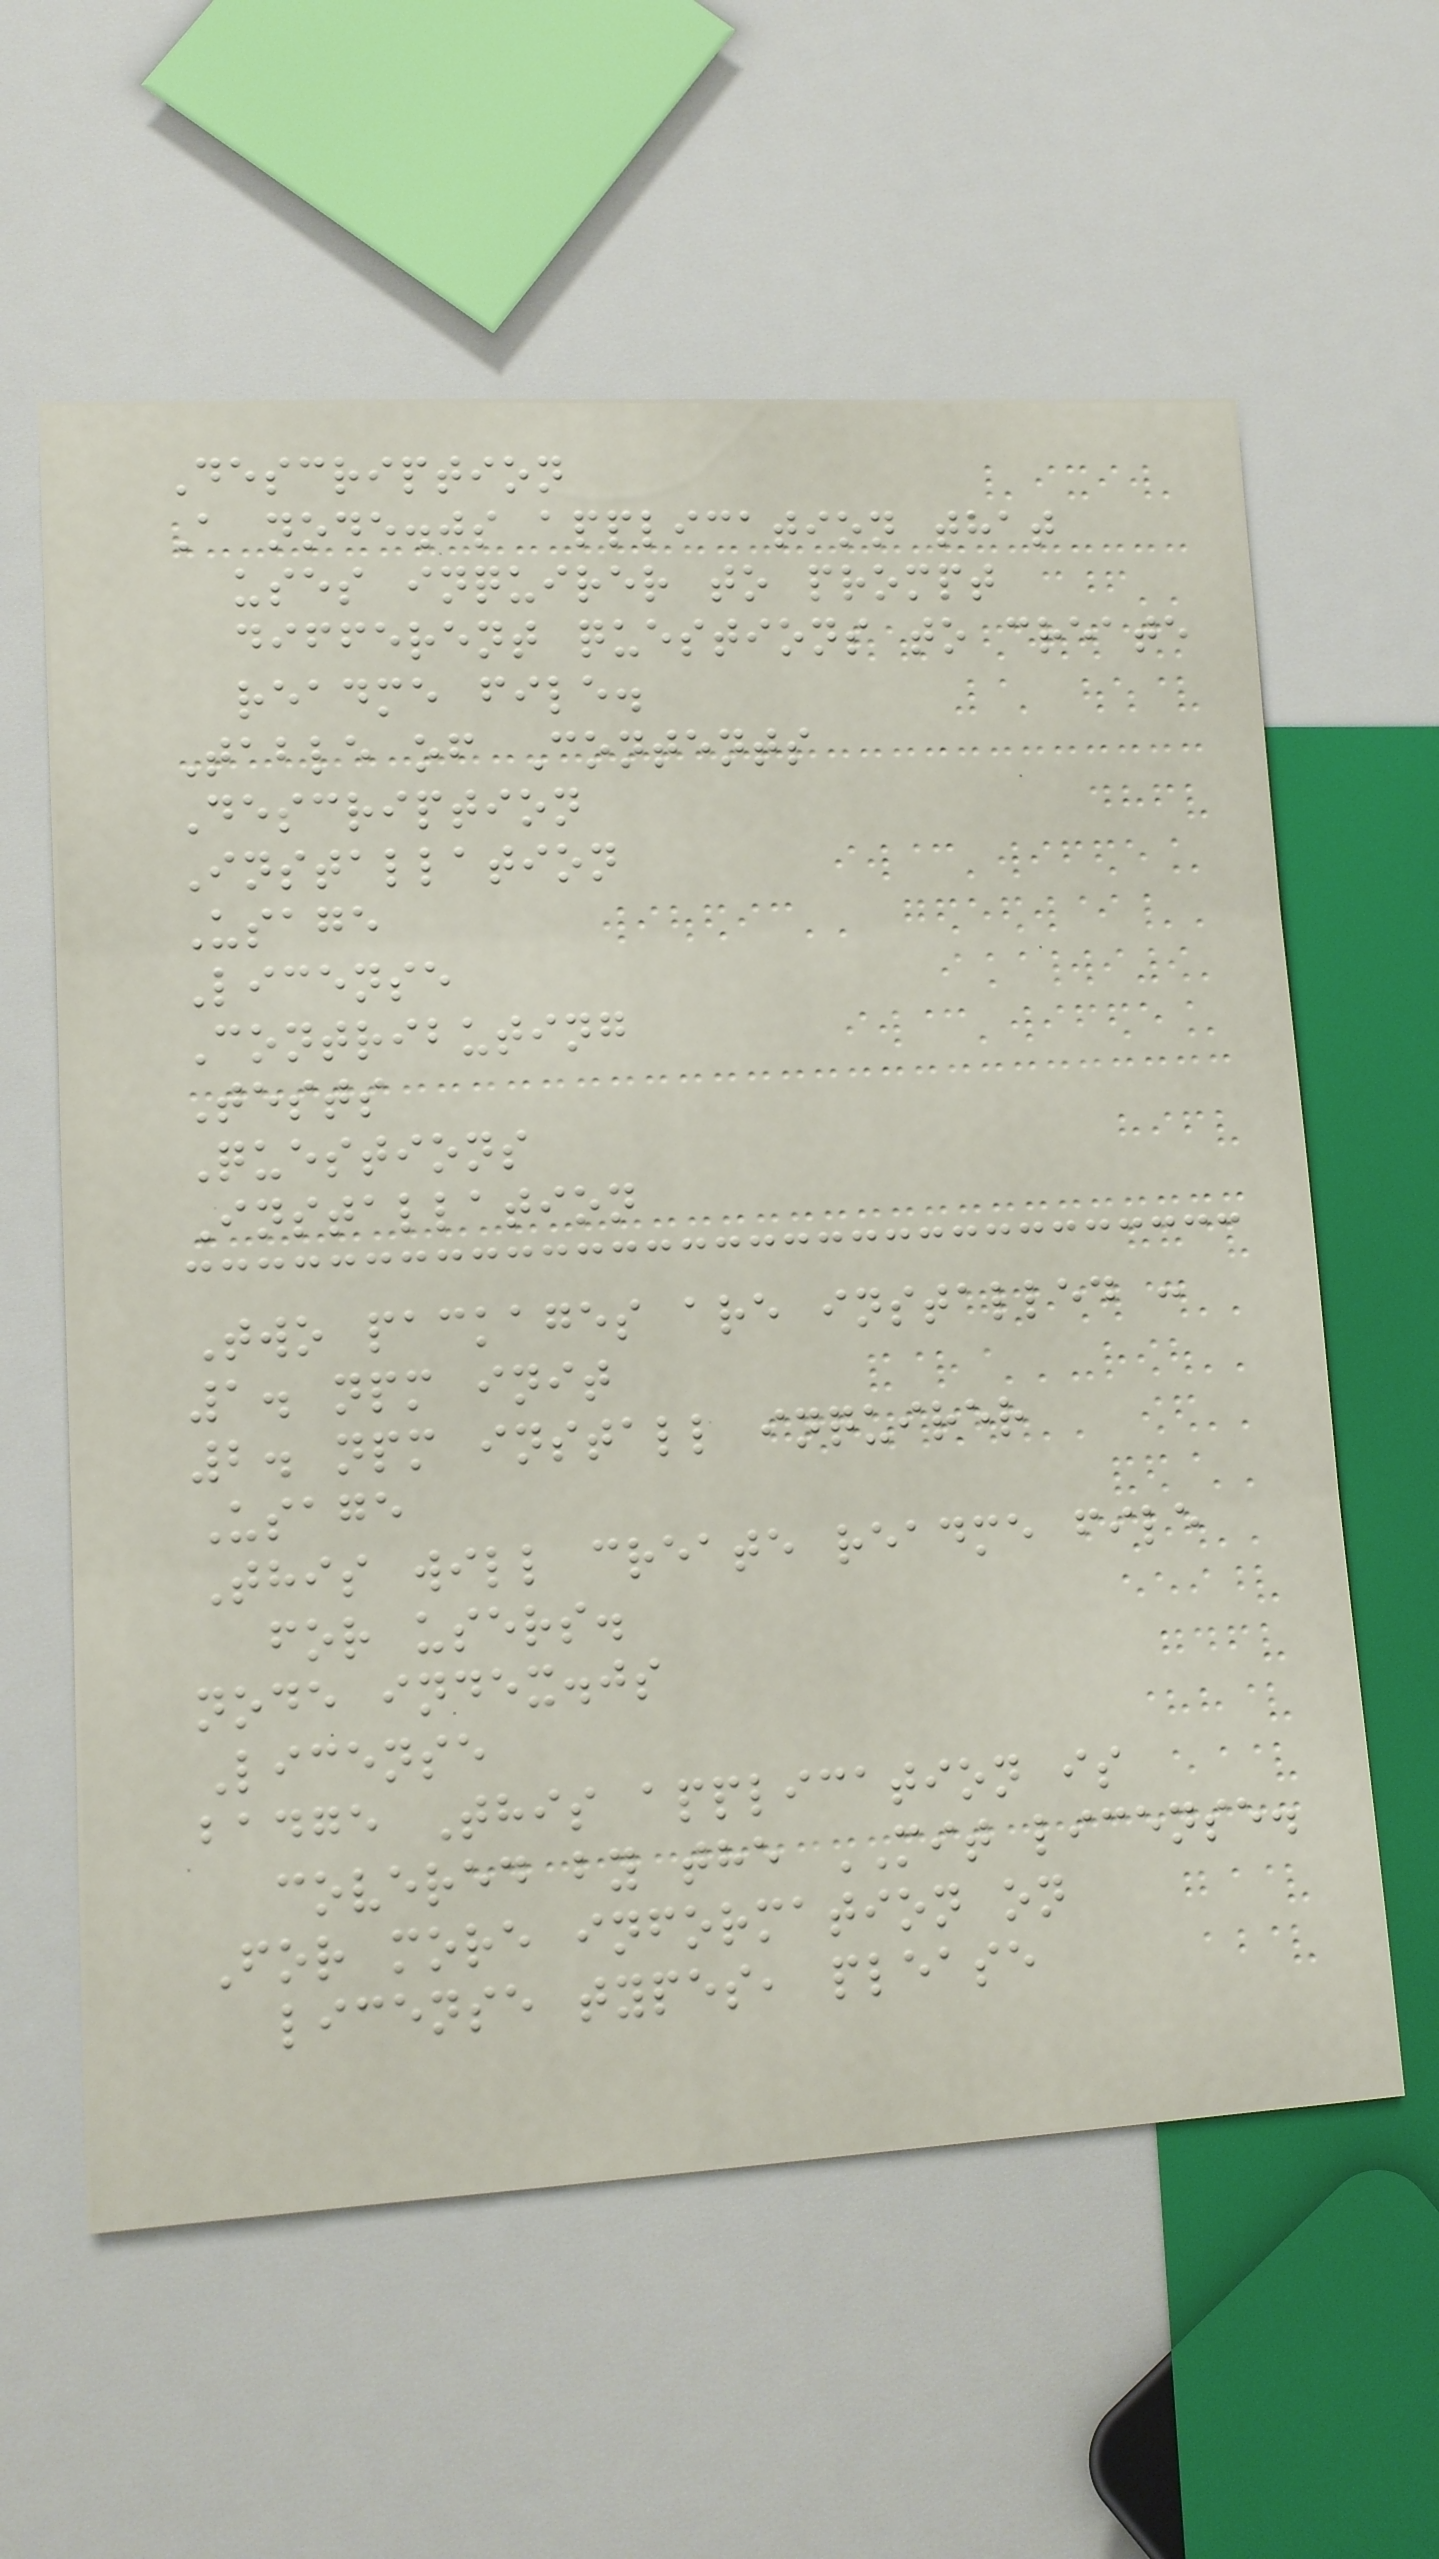Description
A node.js application that
uses inquirer to prompt
different questions to create
readme file.
Table of Contents
Description
Installation
Usage
License
Contributing
Tests
Questions
Installation
Two packages are installed :
1. npm init
2. npm install inquirer
Usage
This will create readme file
for users.
node index.js
License
badge This application is
covered by the MIT license.
For more information on
license types, please
